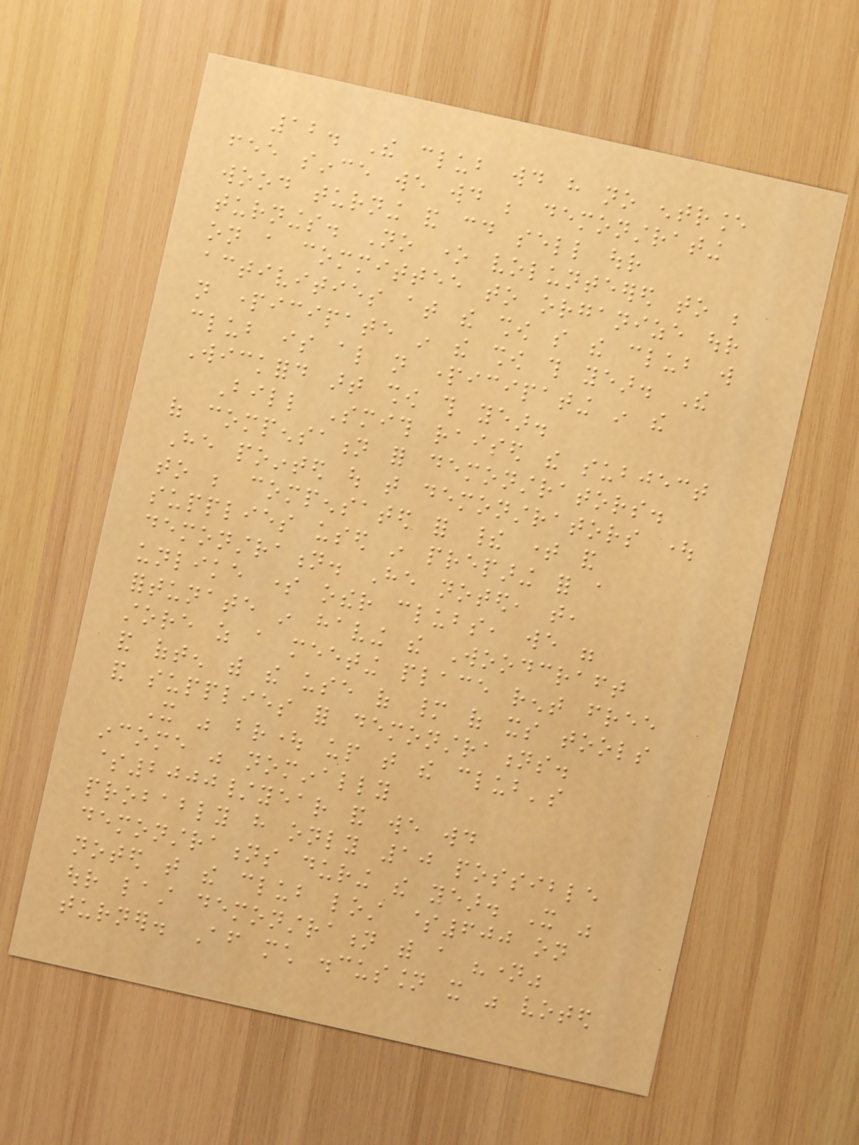12. The club would have no entrance
fee since we would be demonstrating
wood turning and could sell our
turnings. No one volunteered to be
on a committee to organize our
activities at the show so the club will
not participate in the show this year. The
club is also not participating in the
Wickford art show this year.
Bill Smith raised the subject
of compensation for demonstrators.
He pointed out that demonstrators ought
to be compensated for their time and
supplies used in preparing for a
demonstration. He noted, that,
unlike some other clubs, we were
fortunate in having the Woodcraft
store as a meeting place rent free
and often with the use of many of its tools
and supplies for demonstrations.
It was brought up that the club's
income was nominally
$2000/year and we would
probably have only 10 possible
demonstrations during the year. It was
noted that the club lost $600 on
our last demonstration with a "name"
turner. After much discussion it was voted
